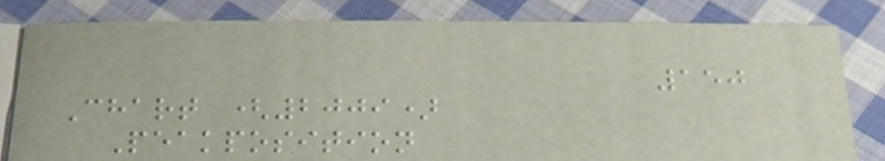150
Chart (2009)
Peakposition
